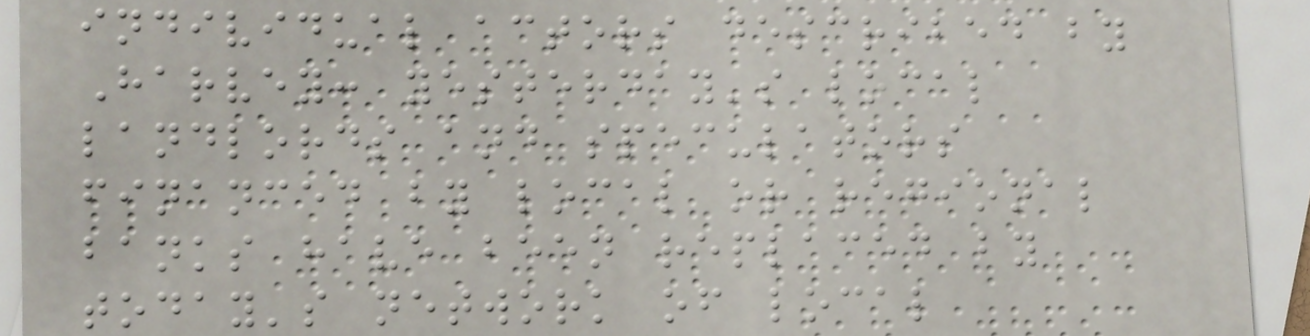individual actors described by
Harvey: yesterday's local
landlords and speculators
financed by local or regional
banks have been replaced by
today's network of local
